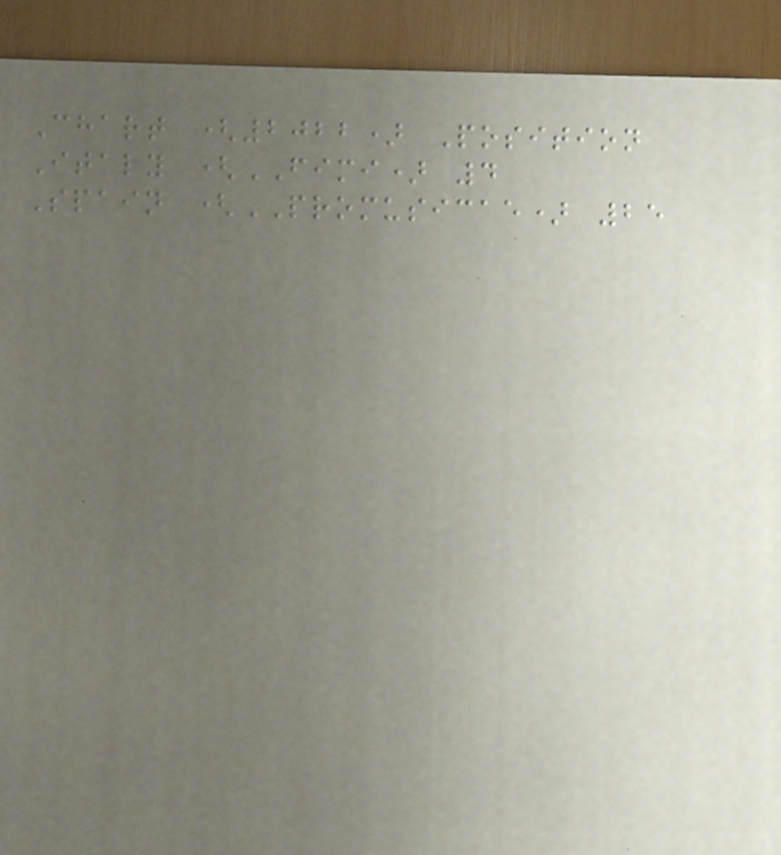Chart (2022) Position
Italy (FIMI) 4
Spain (PROMUSICAE) 25
